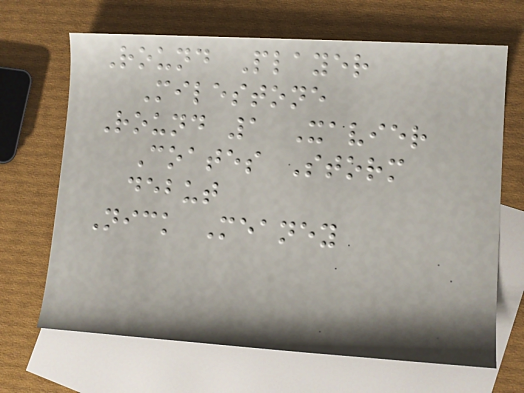Round Player
Milestone
Round 1 Xavier
Coates Storm
debut
Nick Meaney
